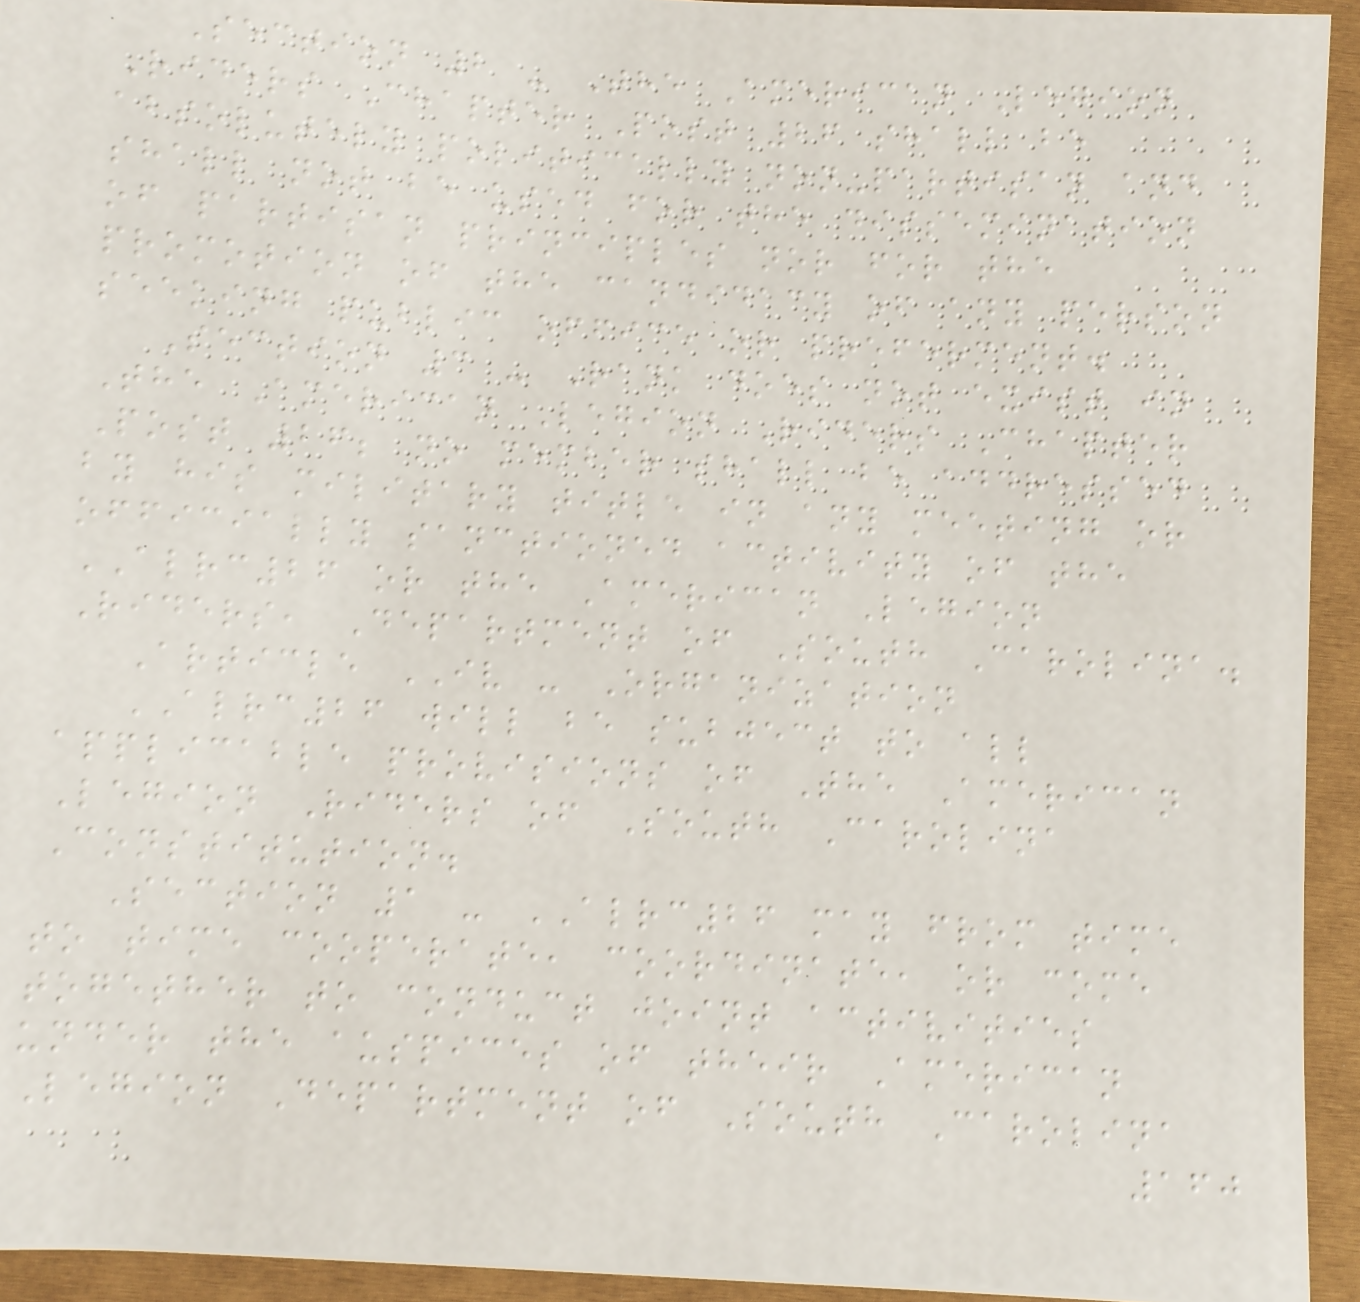Section 2 - The American Legion
Riders Chapter Post 26 shall be
absolutely politically non-partisan and
shall not be used for the dissemination
of partisan principles nor for the
promotion of the candidacy of any person
seeking public office or preferment.
Section 3 - Rank does not exist in
The American Legion Riders Chapter
Post 26; no member shall be addressed
by his military title in any meeting or
officially sanctioned activity of the
ALRC26 or the American Legion
Riders, Department of South Carolina.
Article IV - Organization
ALRC26 will be subject to all
applicable provisions of The American
Legion Riders of South Carolina
Constitution.
Section 1 - ALRC26 may from time
to time cooperate, coordinate, or come
together to conduct joint activities
under the auspices of their American
Legion Department of South Carolina
160
